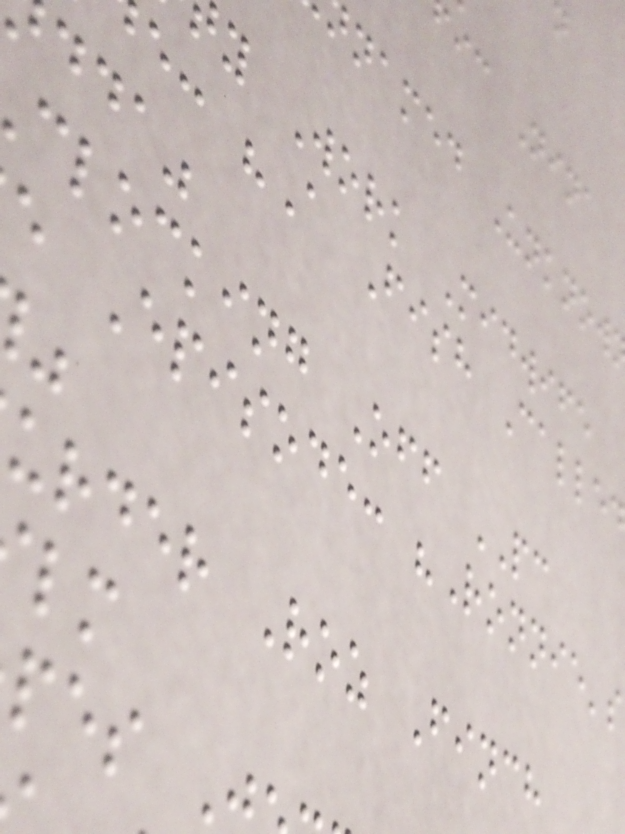ic Nina
named Unknow
y Work Midwife
e: "A Fish Calle
dda"
clocking Off PC
e Episode: "Ronnie's
urder Roz Finch
